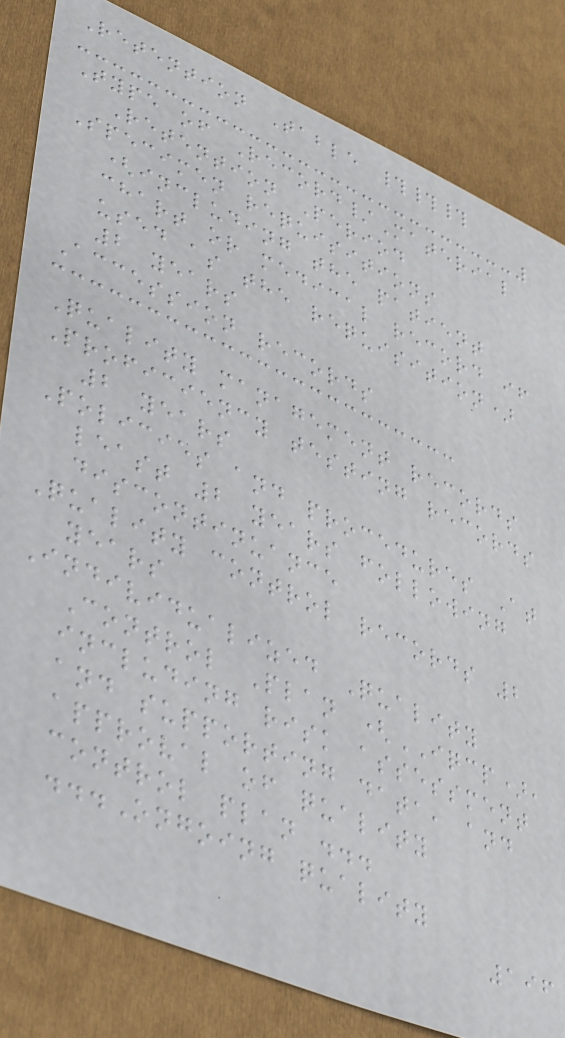Retention Table ###
Type of Record/Material
Retention Period
Specimen requisitions
(including the patient
chart or medical record if
used as the requisition)
2 years
Accession records
Quality management records
Proficiency testing records
2 years
Policies and procedures At
least 2 years following
discontinuance
Quality control records 2
years
Individualized Quality
Control Plan (IQCP),
including risk assessment
and supporting data, and
approval of quality
control plan ...
...Ongoing quality
196
